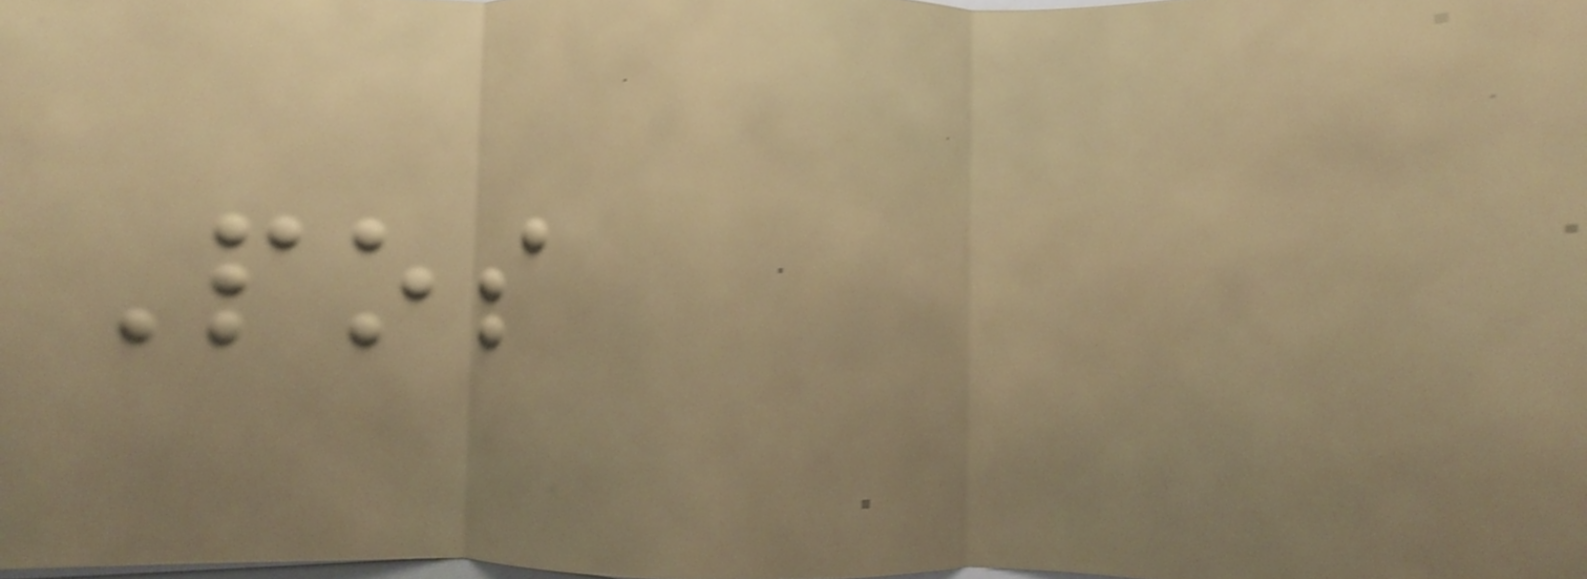Pos
